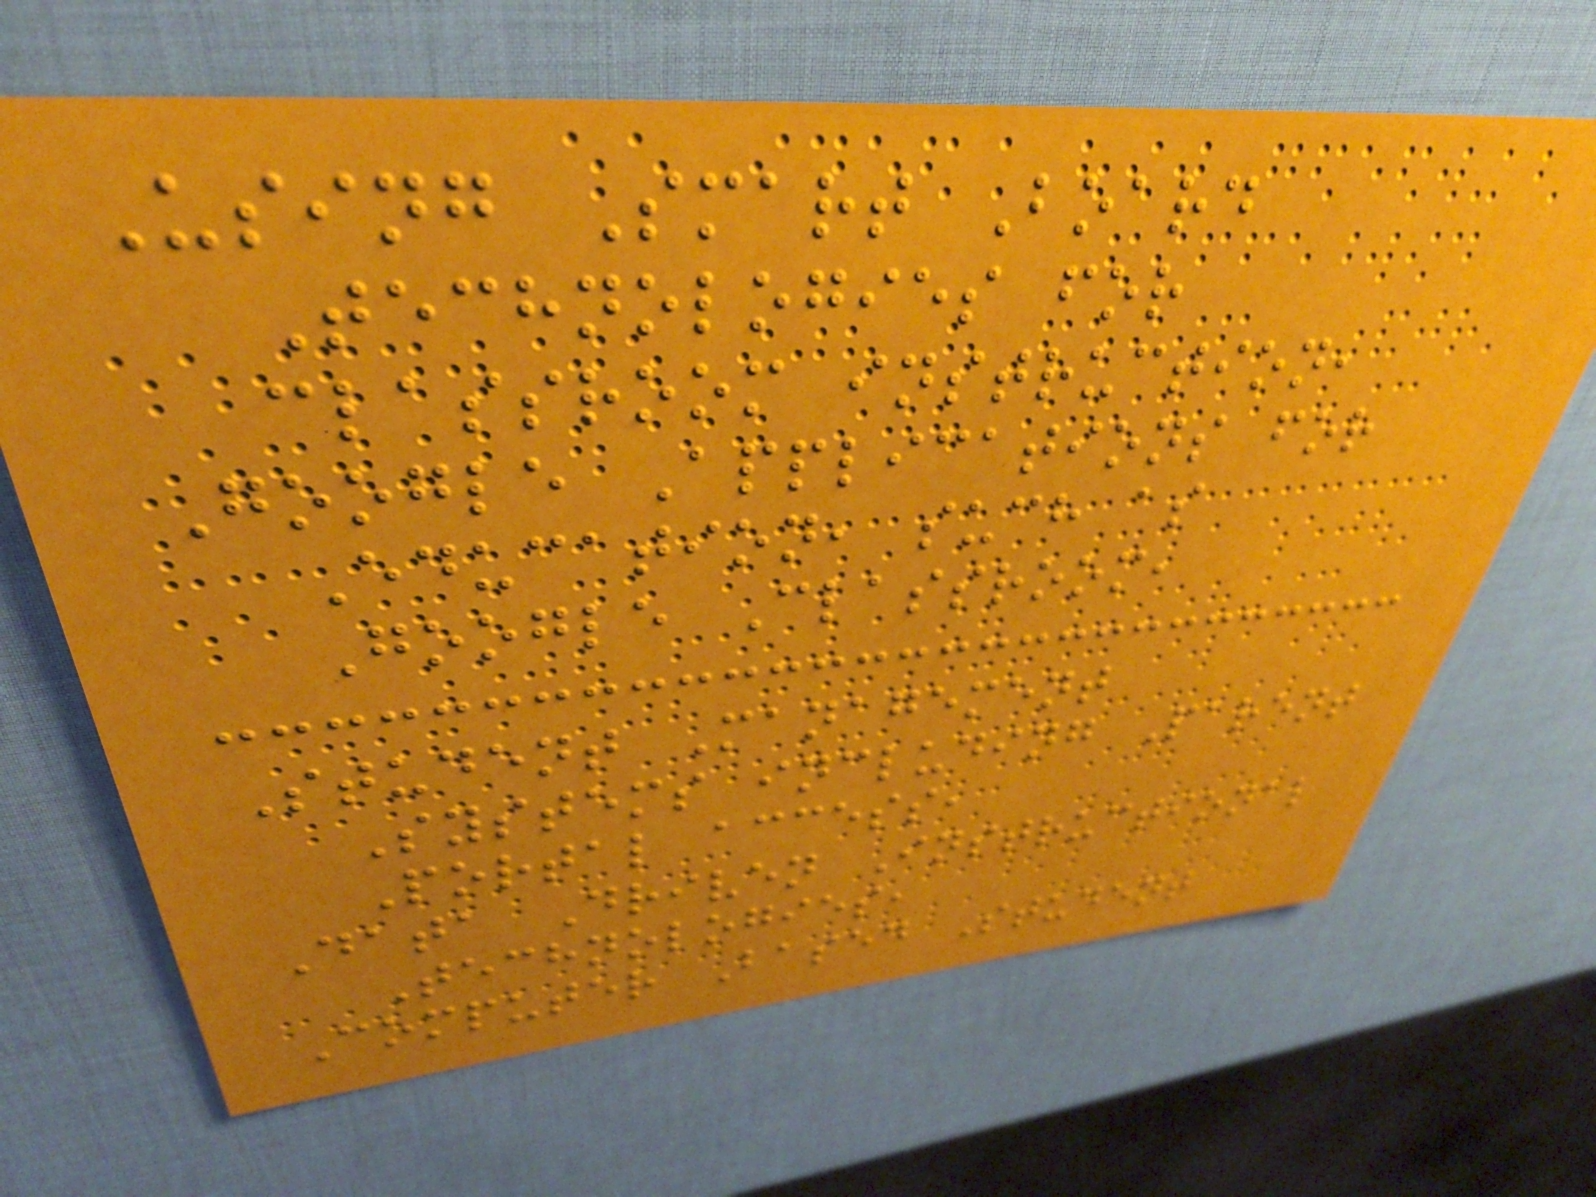Using Smart Board
Technologies for
classroom instruction,
Google Applications for
Education, such as
Google Classroom,
Student Management
Systems including Parent
Portal access,
Data Driven Instructional
Technologies,
Computer Based Student
